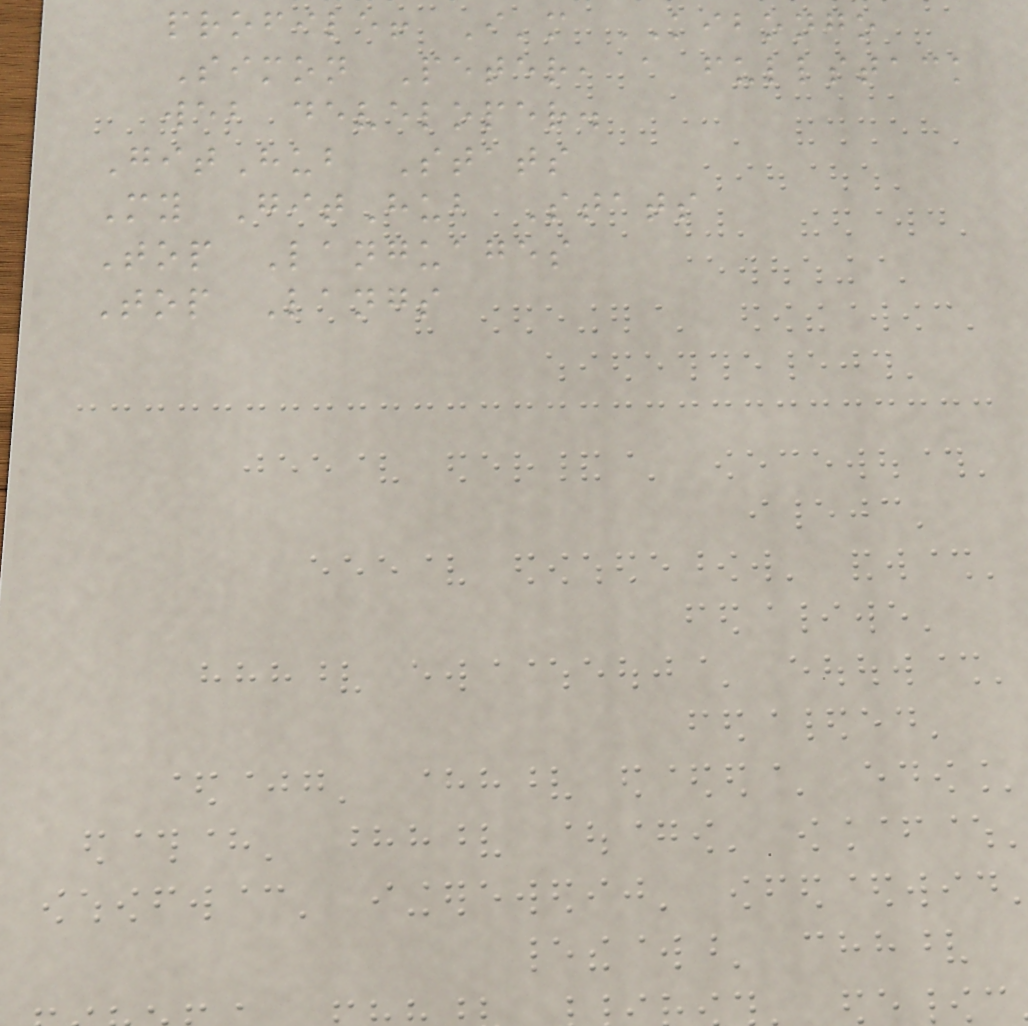profile! I'm KIBONGO
Simon Peter, a fullstack
web developer.
GitHub Stats
My GitHub Stats
Top Languages
Top Langs
